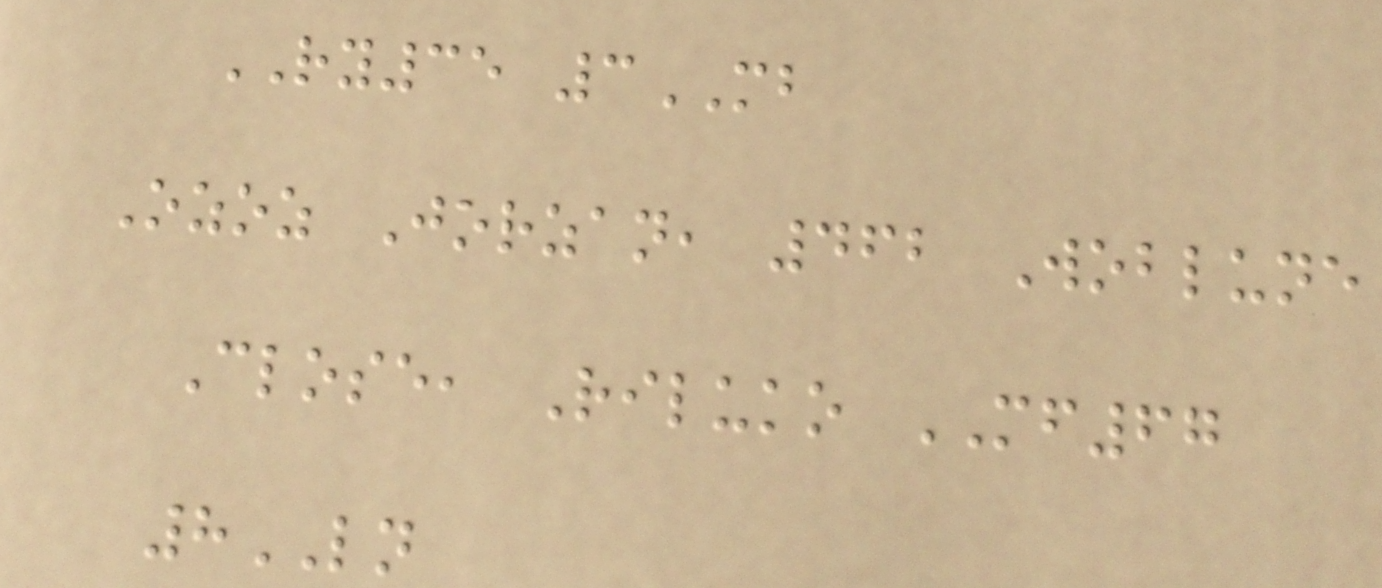RY35 3MB
Ozoz Jorzan, 462 Woblune
Close, Riluko MF67
8LN
